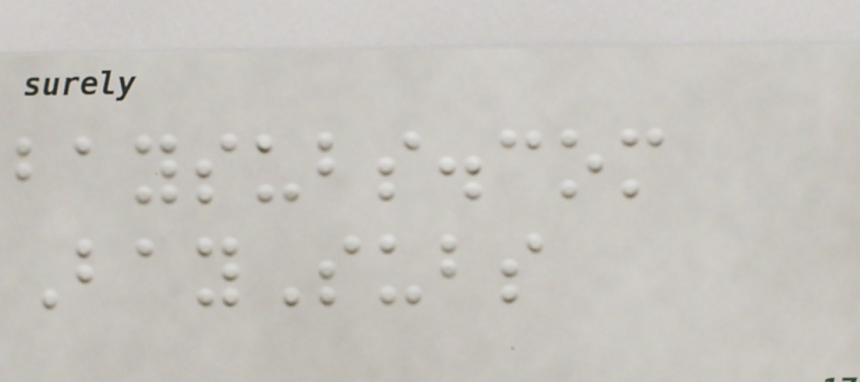baysubs.com
BaySubs
